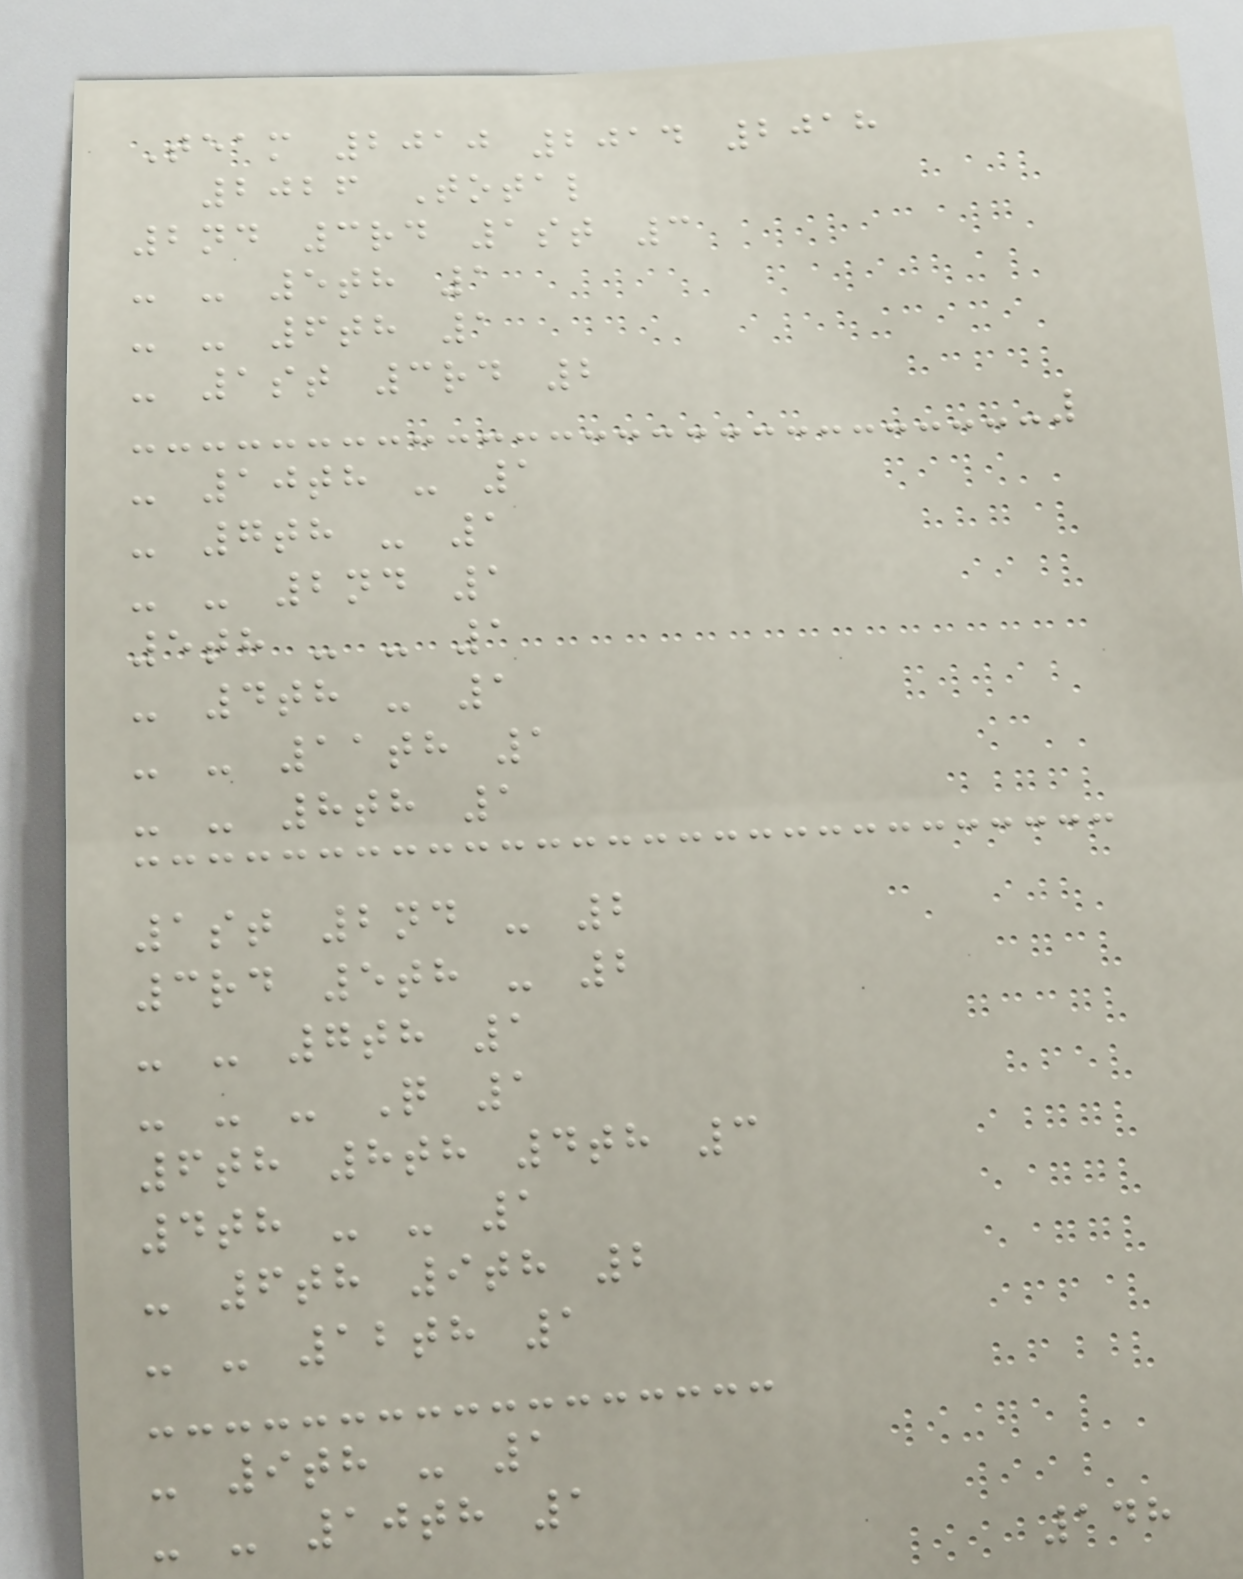Team 2010 2014 2018
2026 Total
2nd 3rd 1st 3
- - 5th 1
- - 6th 1
- 1st 3rd 2
- 10th - 1
- 7th - 1
- - 2nd 1
5th - - 1
- 4th - 1
- - 11th 1
- - 8th 1
1st 2nd - 2
3rd 5th - 2
- - 7th 1
- - - Q 1
6th 8th 4th 3
4th - - 1
- 6th 9th 2
- - 12th 1
- 9th - 1
- - 10th 1
148
